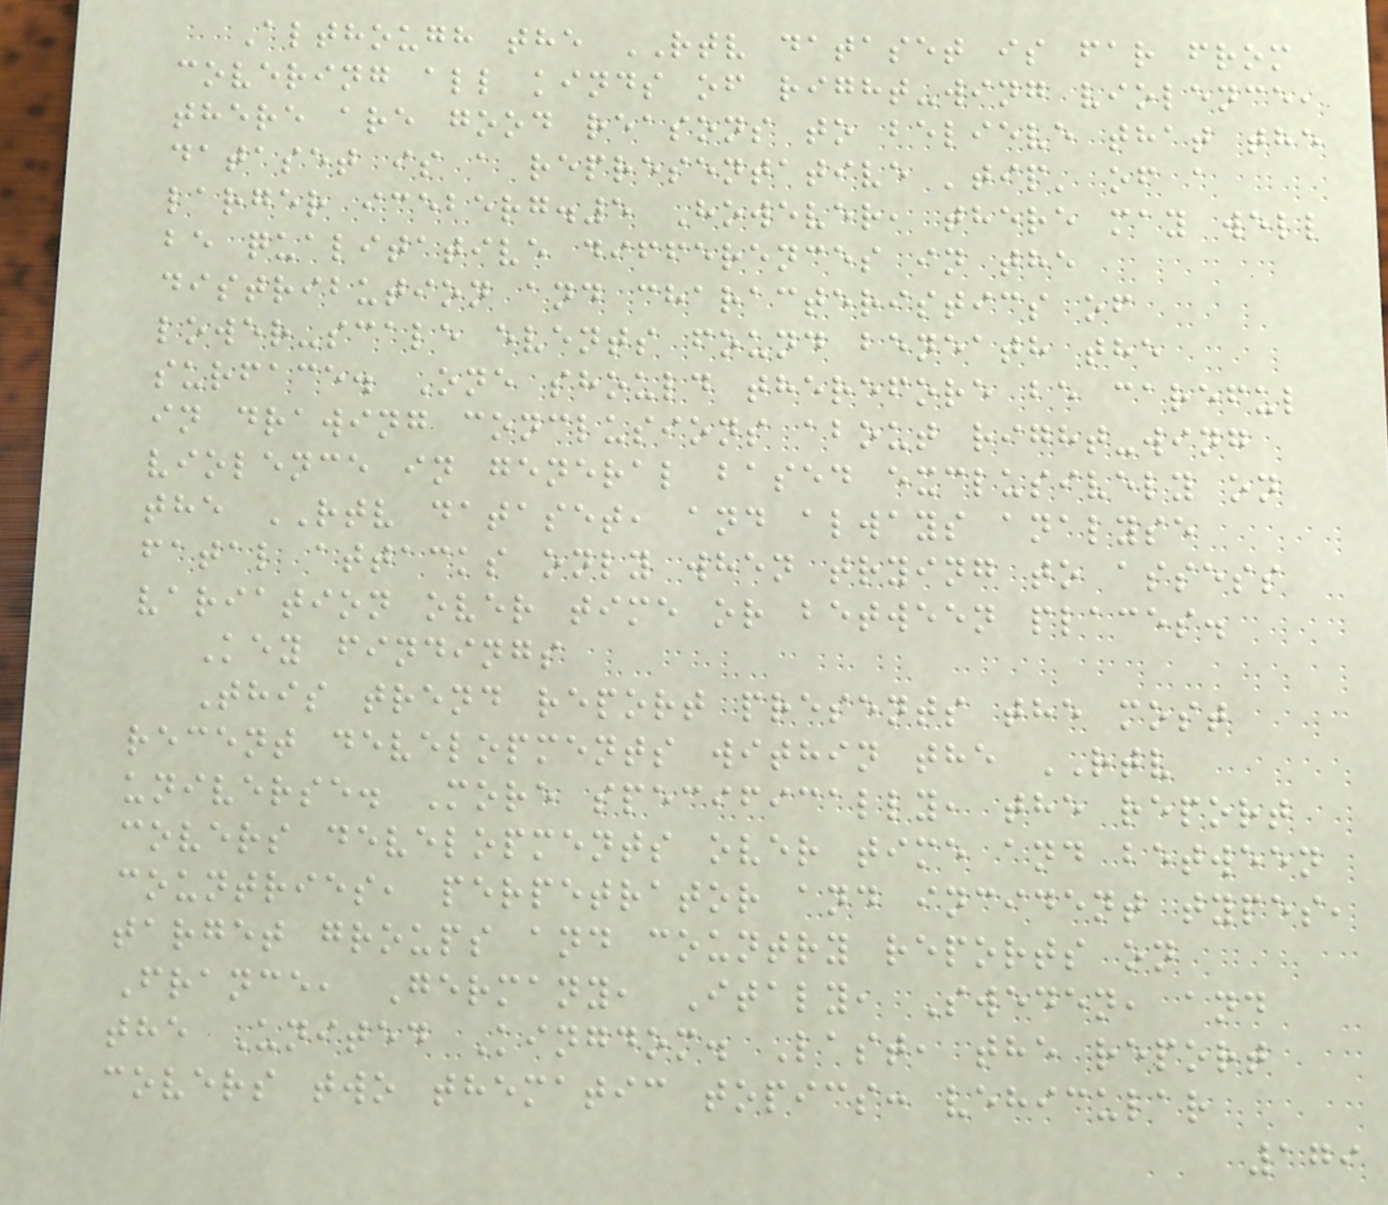Although the RTV dataset is far from
covering all kinds of right-wing violence,
there are good reasons to believe that the
dataset is a representative 'tip' of a
larger iceberg.5 However, there may well
be qualitative differences in the
distribution and characteristics of
lower-scale events found beneath the
surface. One should therefore be careful
in drawing conclusions about right-wing
violence in general based exclusively on
the RTV dataset, and always analyse
fatal attacks only when trying to assess
variation over time or between places.
Key findings
This trend report presents the most
recent developments within the RTV
universe. More specifically, the report
covers developments over time and between
countries, perpetrator and incident types,
target groups and country reports on
France, Germany, Italy, Sweden, and
the United Kingdom. Last, the report
covers two thematic topics: vehicular
179
